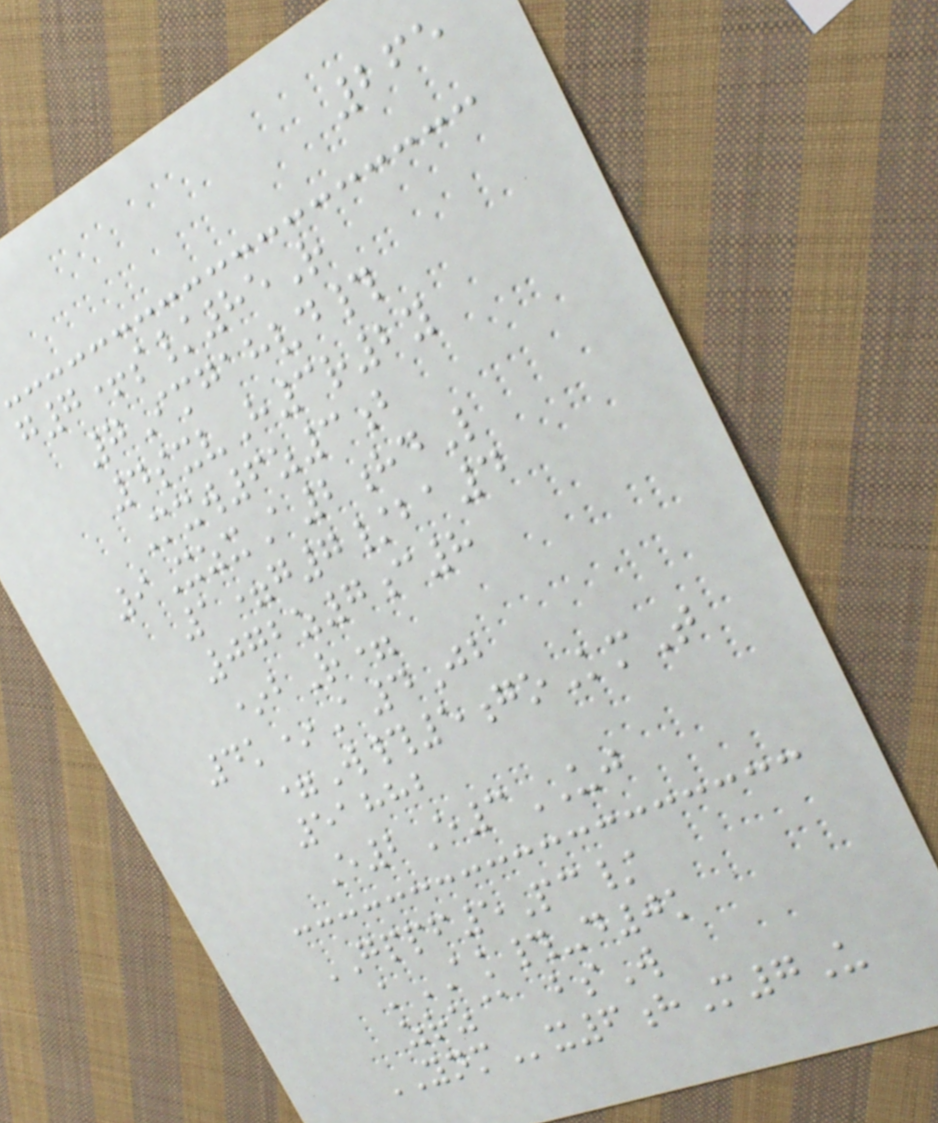265
g7+s/85R
7Imgahvd#
4sxvH3r2y
Mxw6z3b
9XzxA2hdL
1=g7/ba4
072z7c8
*bR=
4k*A4Jb
=W#5goKmT
51882
E2E3UJ
GPPF5Pc/
kAK#-d0k
zrz@ bsW
YNMx6hM7U
